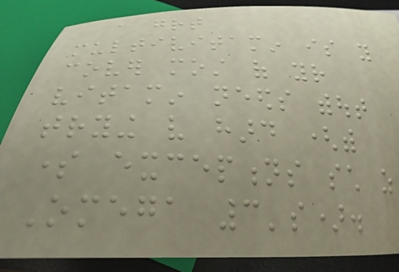a great
multivitamin is you
cover most of your
vitamin needs without
trying very hard (with
some exceptions such as
Omega 3's).
